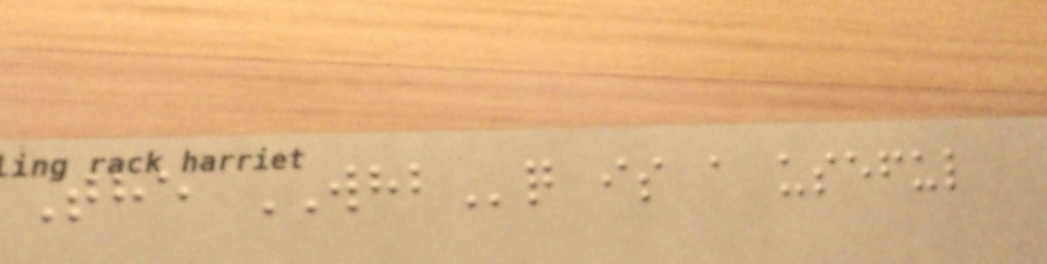The WHBq is a useful
